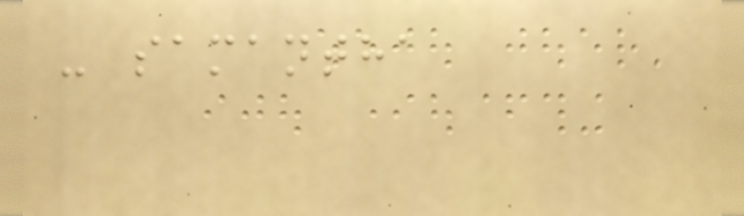- samantha
